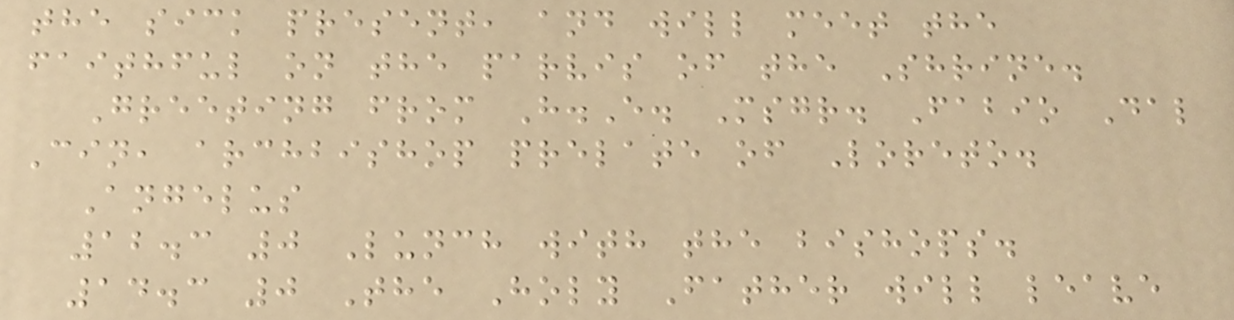the sick present, and will meet the
faithful on the parvis of the Shrine.
Greeting from H.E. Msgr. Fabio Dal
Cin, archbishop prelate of Loreto.
Angelus
12.3 0 Lunch with the bishops.
14.3 0 The Holy Father will leave
